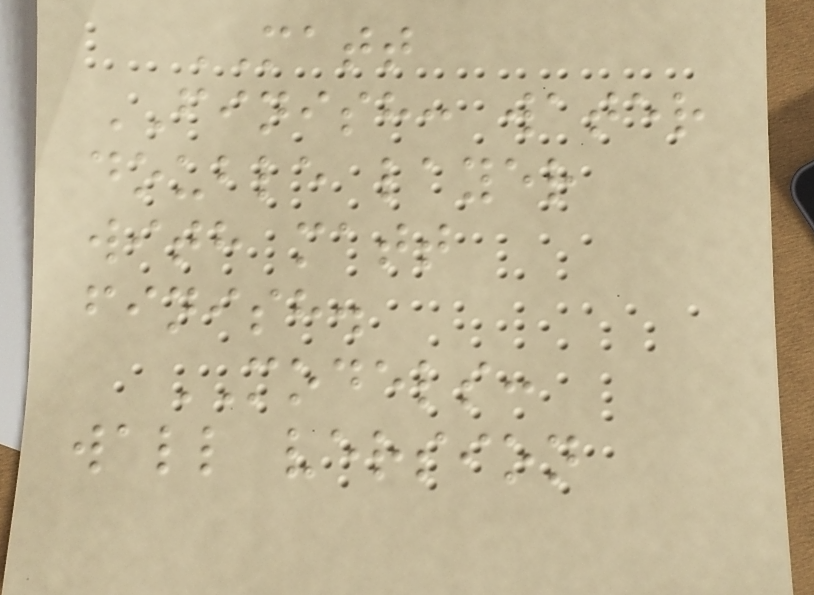MATT
FINISH: water
double layer
with matt
finish.
MODELS:
wall version
